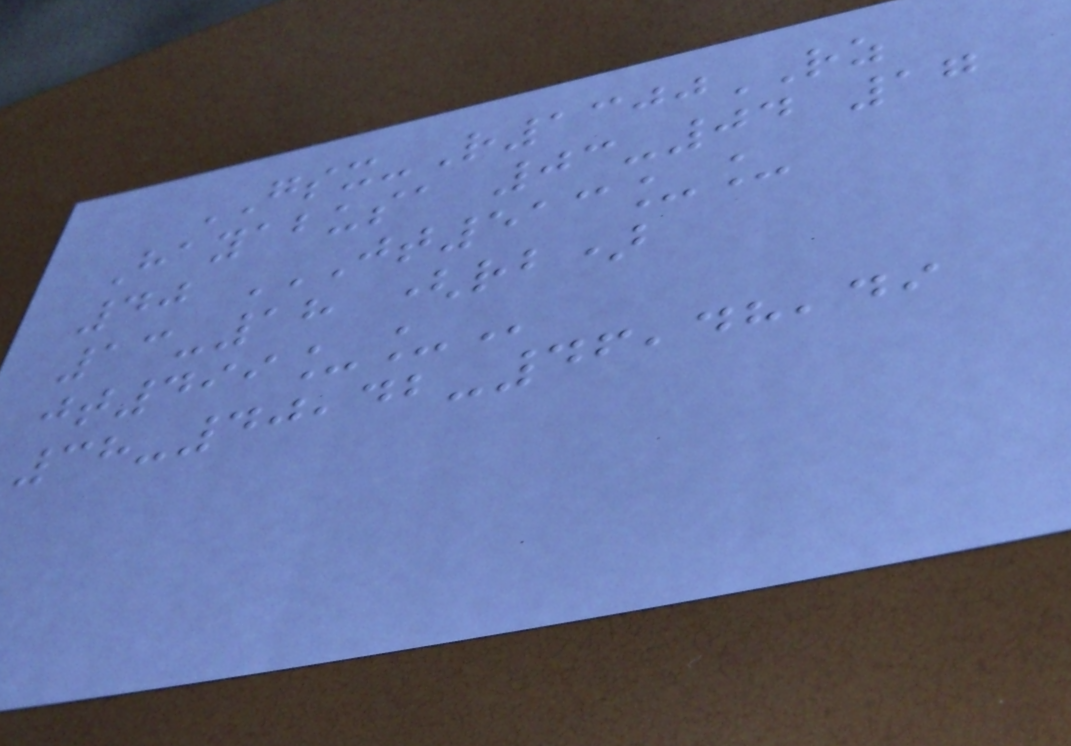GSX-R1300RZ
Hayabusa 03-04 17
40 JT513__
13-18 (RB)
JT499__
38-40,42-46,48,49
